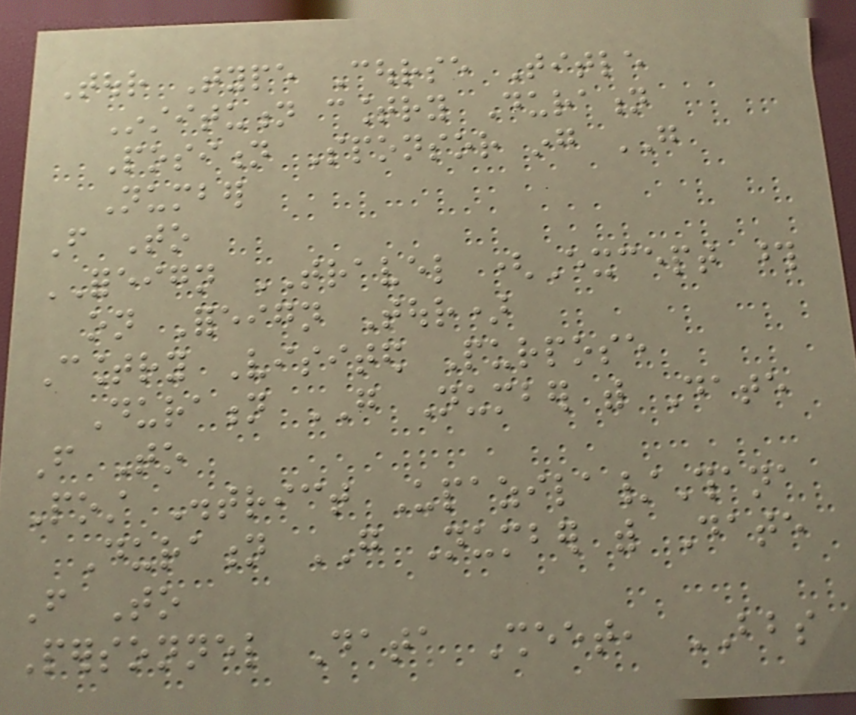Tour Type Course Title
Institution country Duration
Position Sponsor ing GO
Number
From To
FOREIGN TRAVEL (Except those
on Foreign Tour)
Country Visited Purpose
Duration GO Number with Date
From To
Post District Upazila/Thana
Duration GO Number with Date
From To
Personnel Data Sheet, BBS
